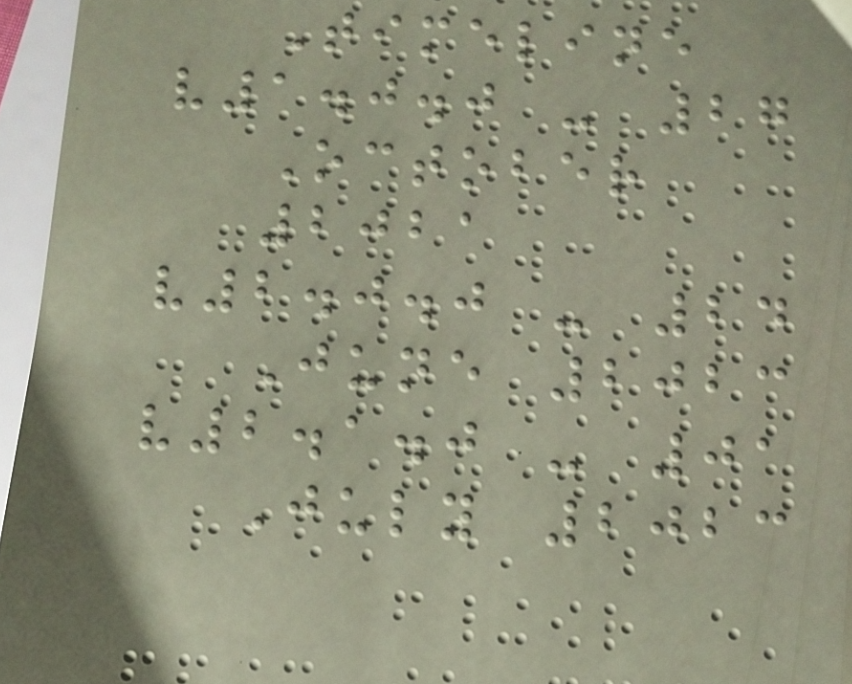Timeline
v1.0.0 - 27
October
2021
v2.0.0 - 24
June 2023
v2.1.0 - 01
July 2023
